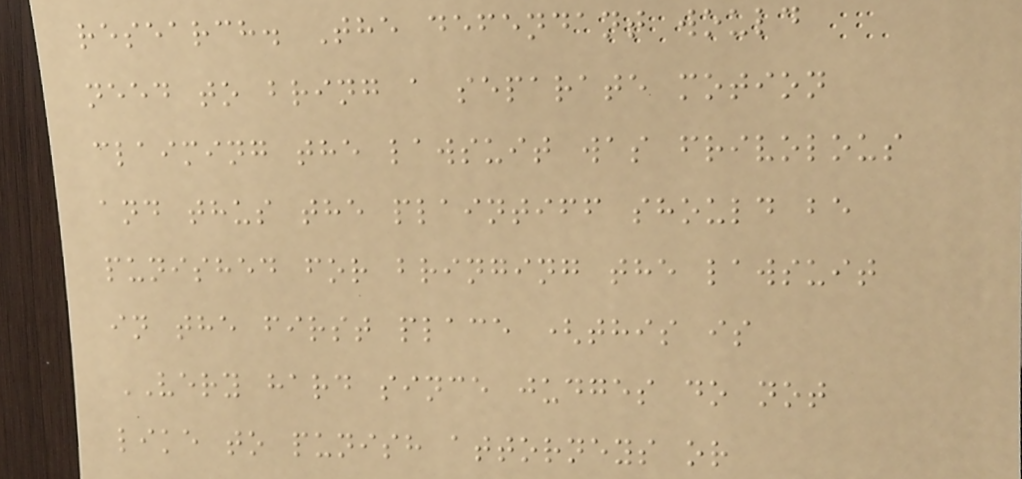research. The defendant would
need to bring a separate motion
claiming the lawsuit was frivolous
and thus the plaintiff should be
punished for bringing the lawsuit
in the first place (this is
VERY hard since judges do not
like to punish attorneys or
